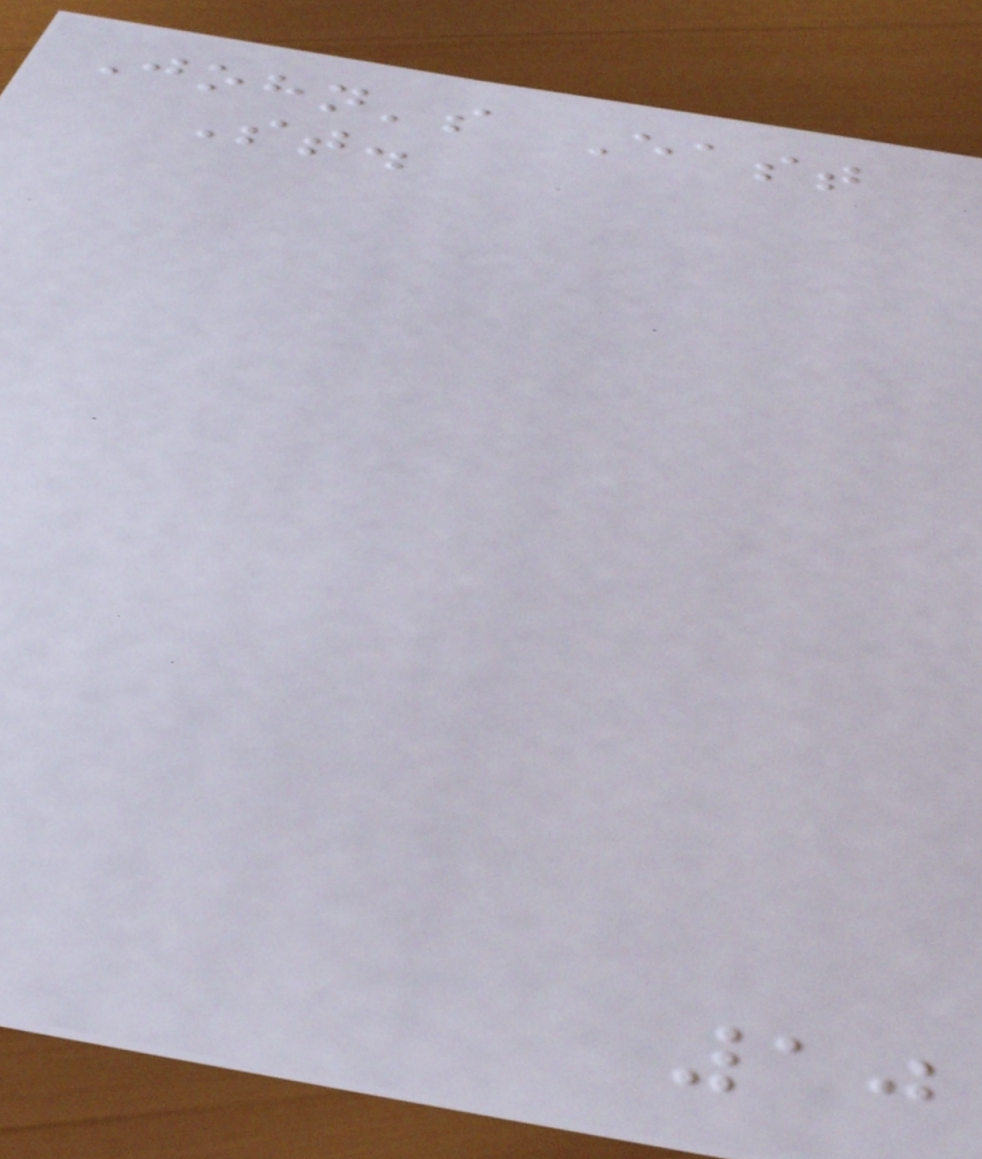John's East
St.
10
